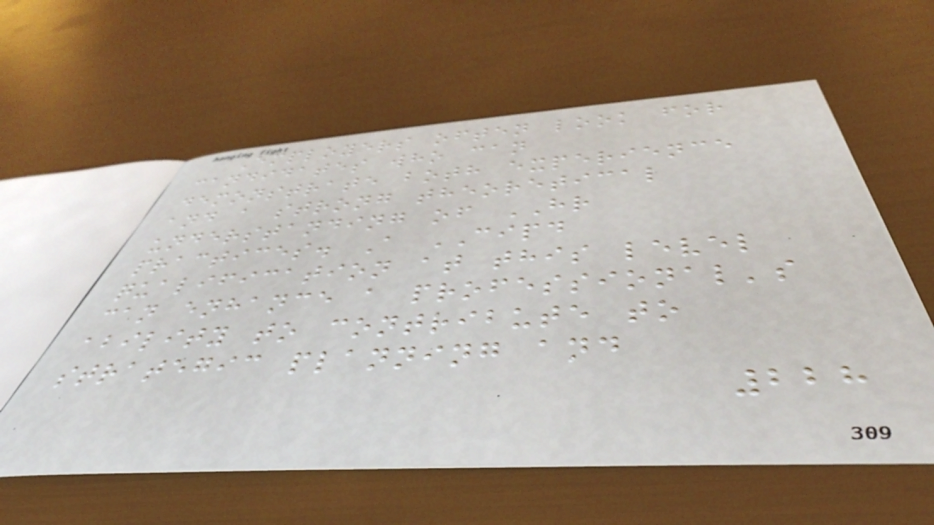Employers often look for
candidates who can
demonstrate both experience
and a strong theoretical
understanding of HR
practices. A CIPD
qualification at this level
can enhance a professional's
ability to contribute to
strategic planning and
228
